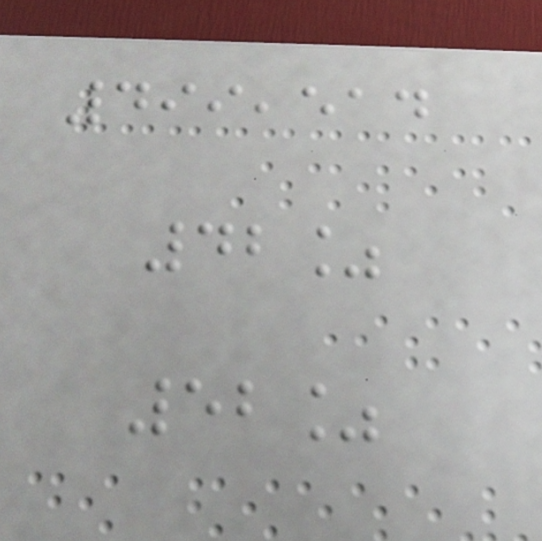499,514
42%
52%
